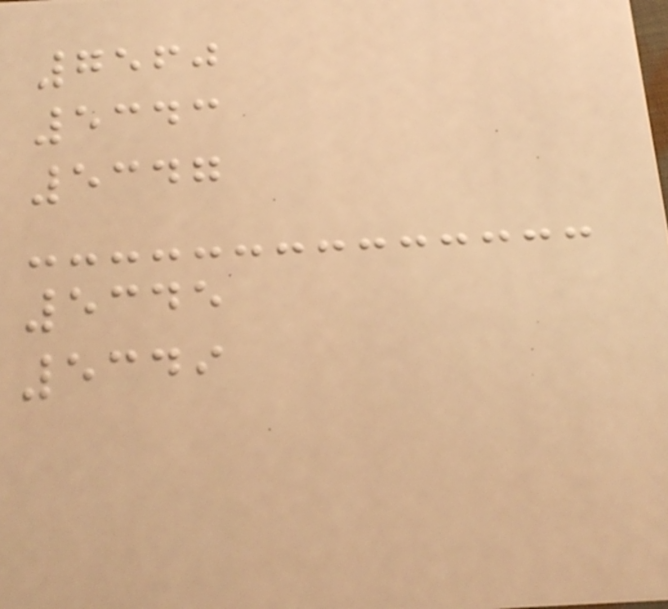7560
5343
5347
5345
5349
